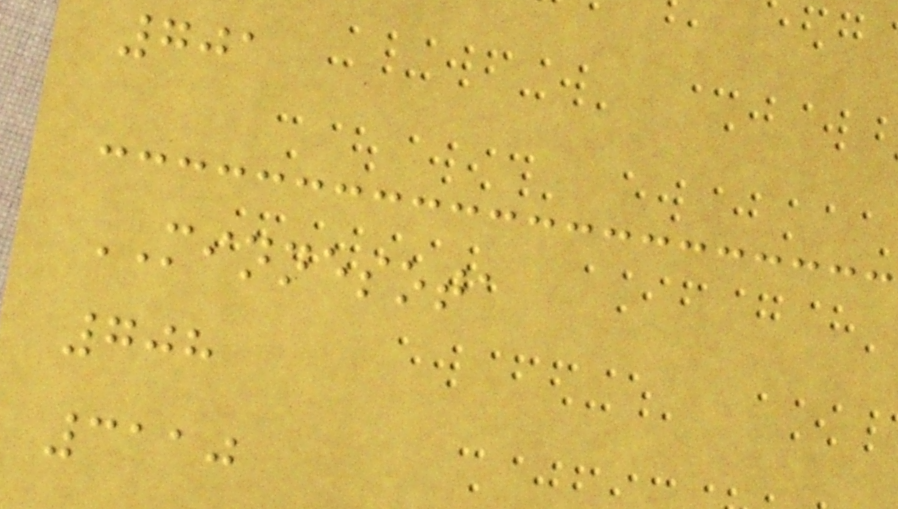701
MINNESOTA
708
3110
